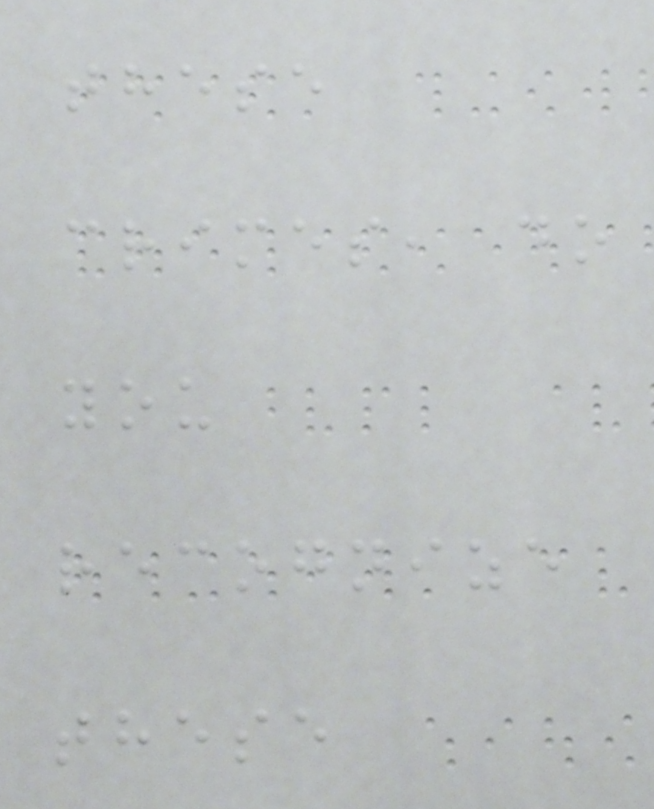these
crimes, do
you
recognize
these
